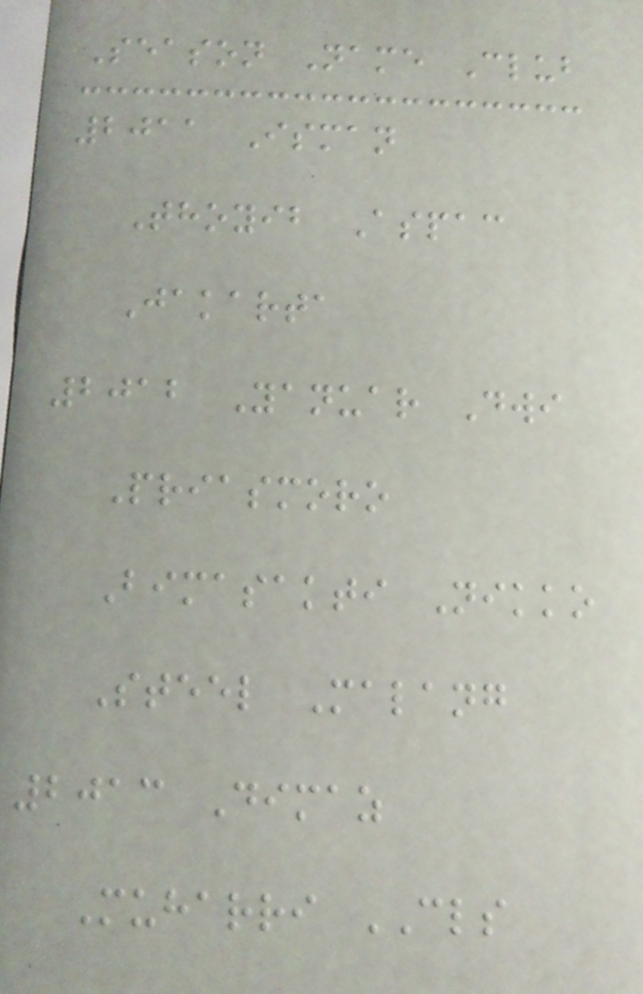Season Name Club
2011 Isman
Thoyib Aspac
Jakarta
2012 Yanuar Dwi
Priasmoro
Bimasakti Nikko
Steel Malang
2013 Dimaz
Muharri CLS
